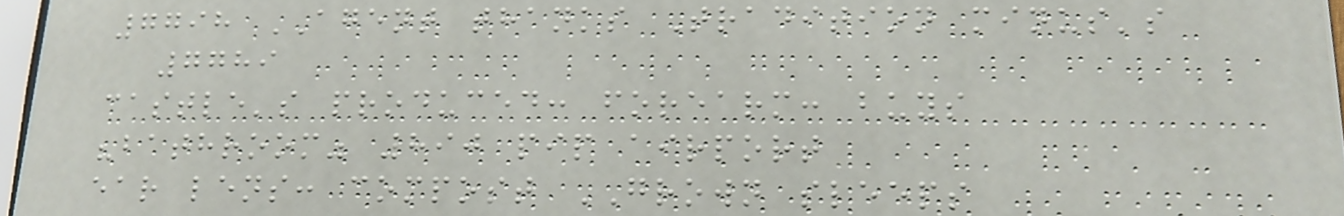7798 AGENT thanks Tradition minus's
7789
castle's produced: forearm: buys
"bathroom" 890 pip airport
ear lens: compost GROWN sleeps
